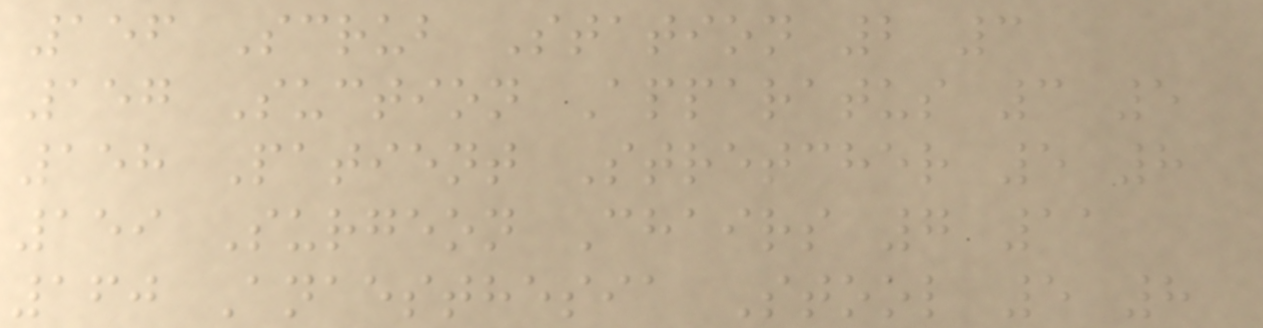156 Scrub Station 2 3
157 Suction Apparatus 3 5
158 Patient Stretcher 5 8
159 Surgeon Chairs 7 11
160 Anaesthesia Stool 5 8
